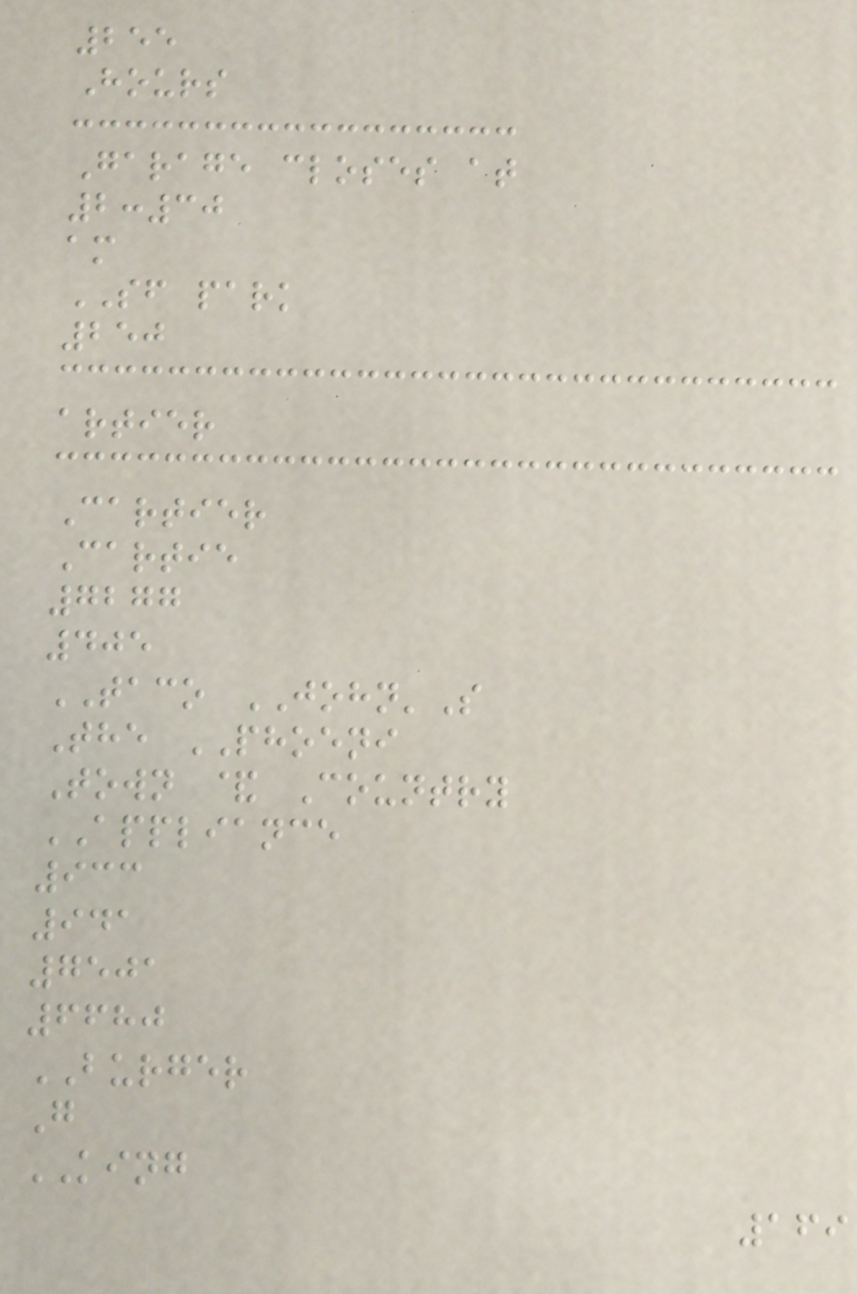255
Hours
Garage closes at
2:30
am
SF park
250
artier
Cartier
Cartie
7277
405
TACO JOHN'S
The PHOENI
Town & Country
APPLIANCE
933
941
7501
6680
BURGER
G
KING
169
